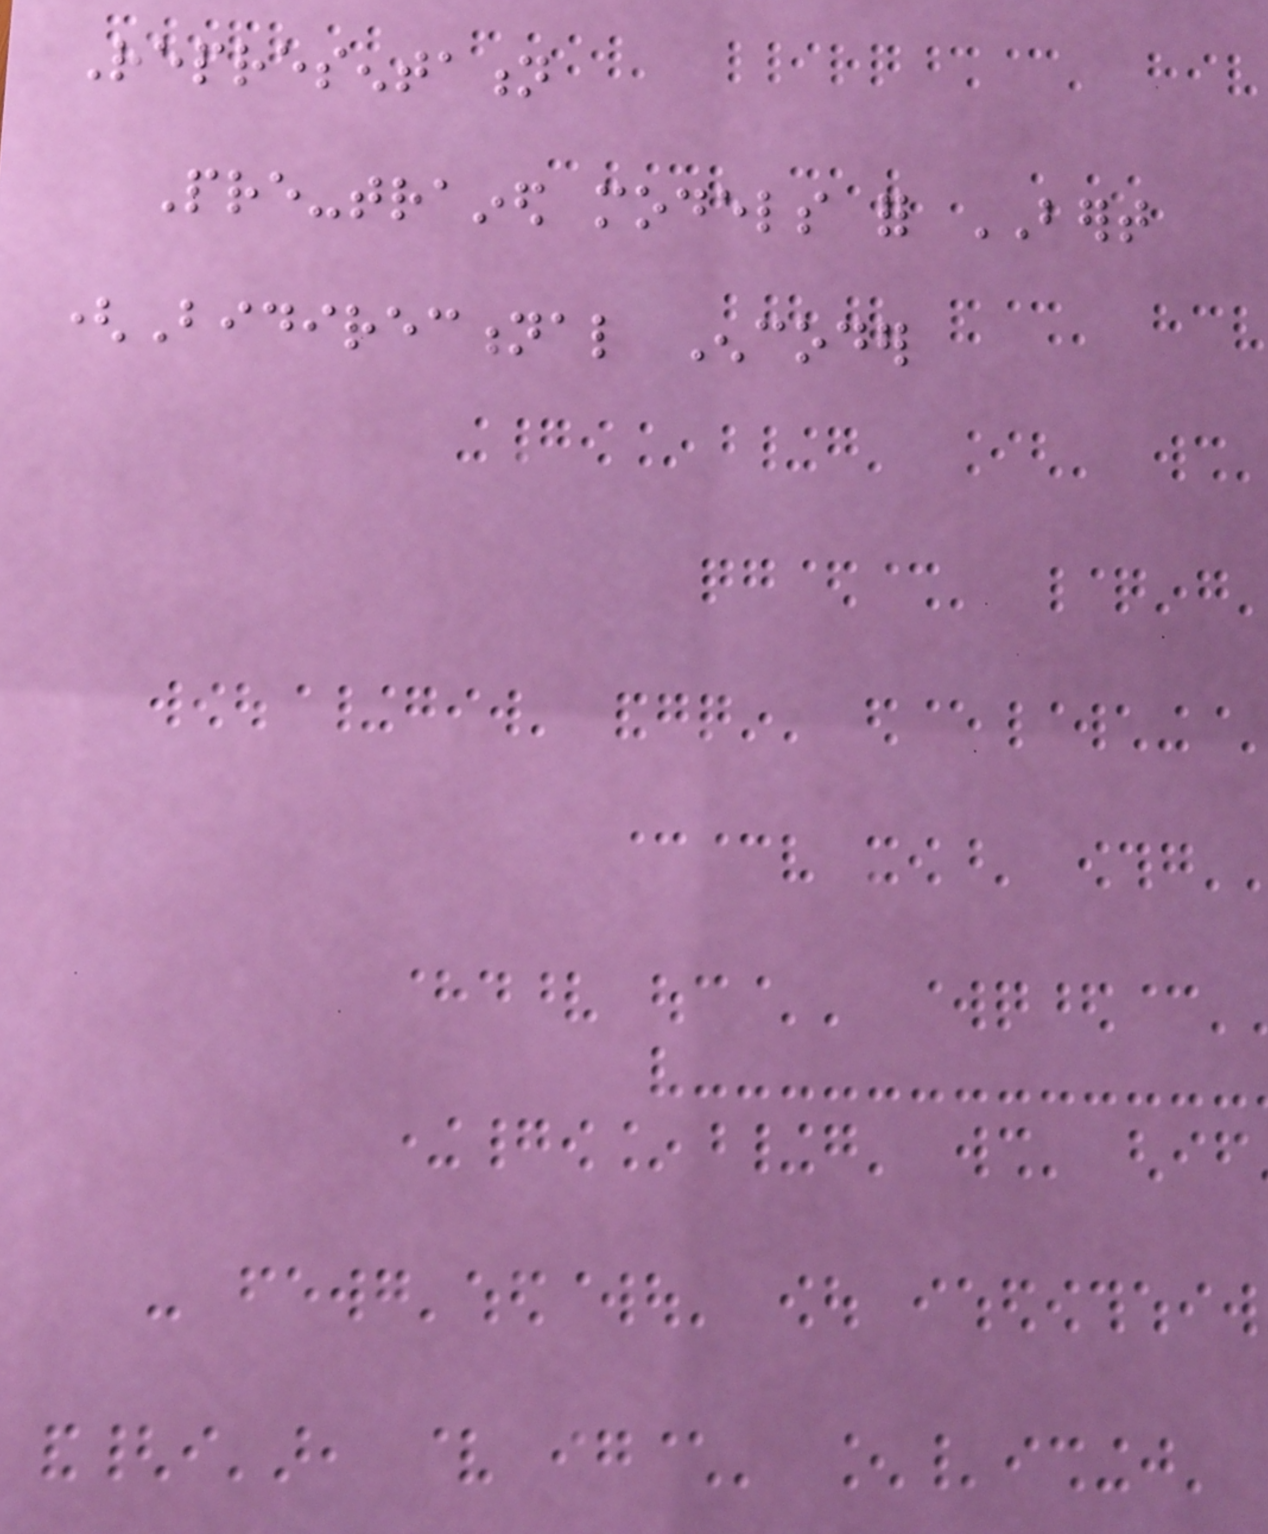Representation
Pre-trained models for BERT
(Bidirectional Encoder
